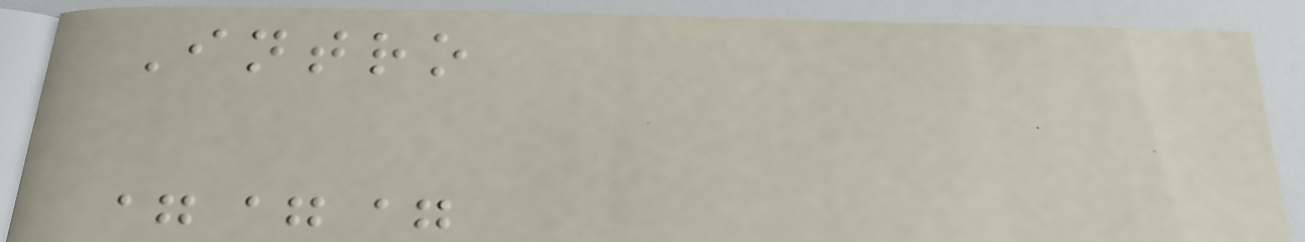Intro
===
